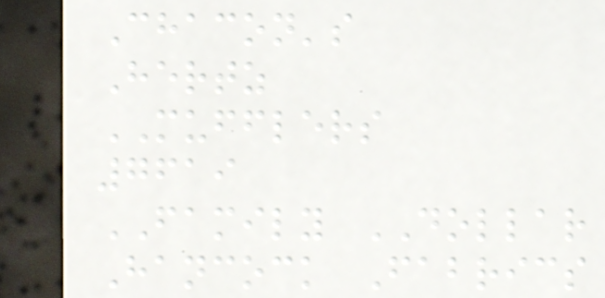Chacon's
Hertz
MUFFLERS
7619
FAMILY DOLLAR
Hancock Fabrics
